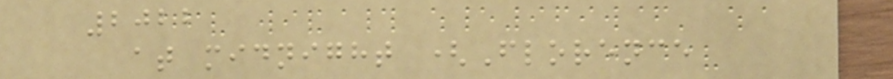2022
at midnight (Florence
